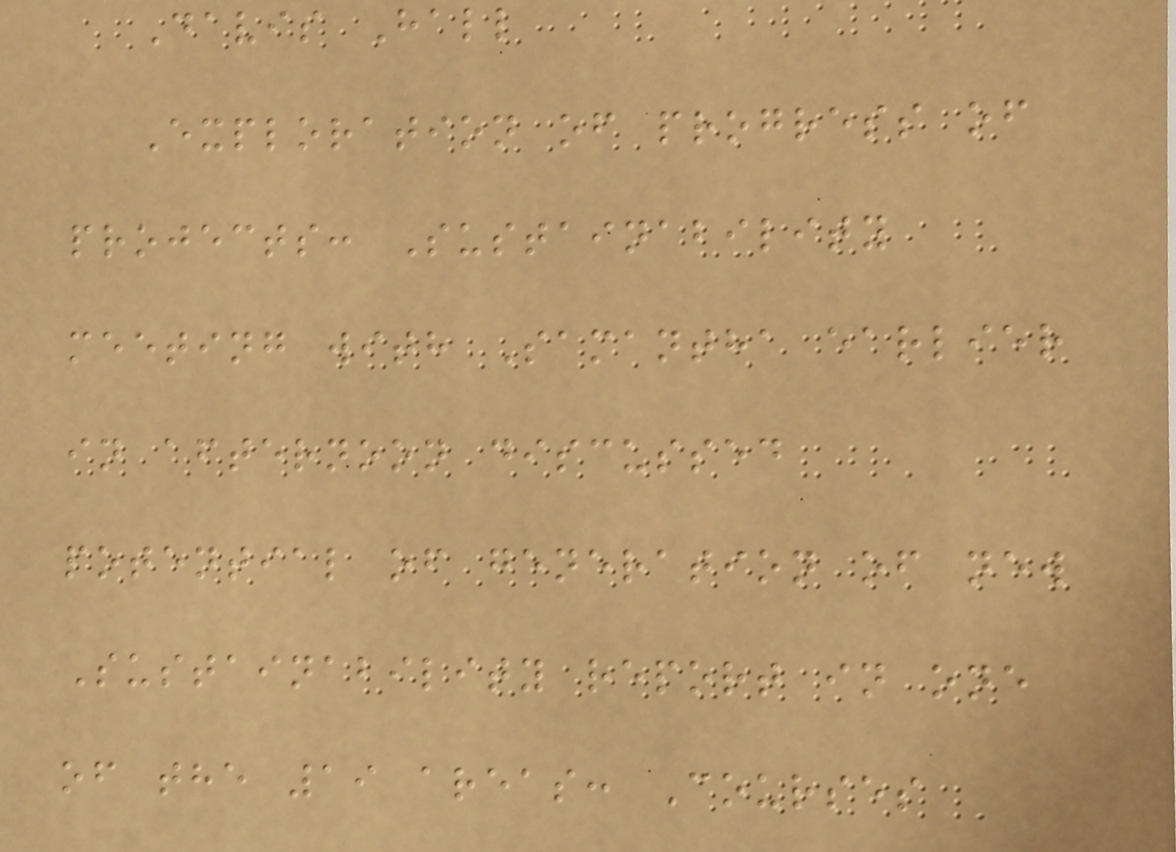Davis Hall
Exploration of progress of
projects: Sustainability
meeting with Samantha earlier
in afternoon discussed
potential of generation of new
Sustainability report in one
of the 19 areas: Courses
